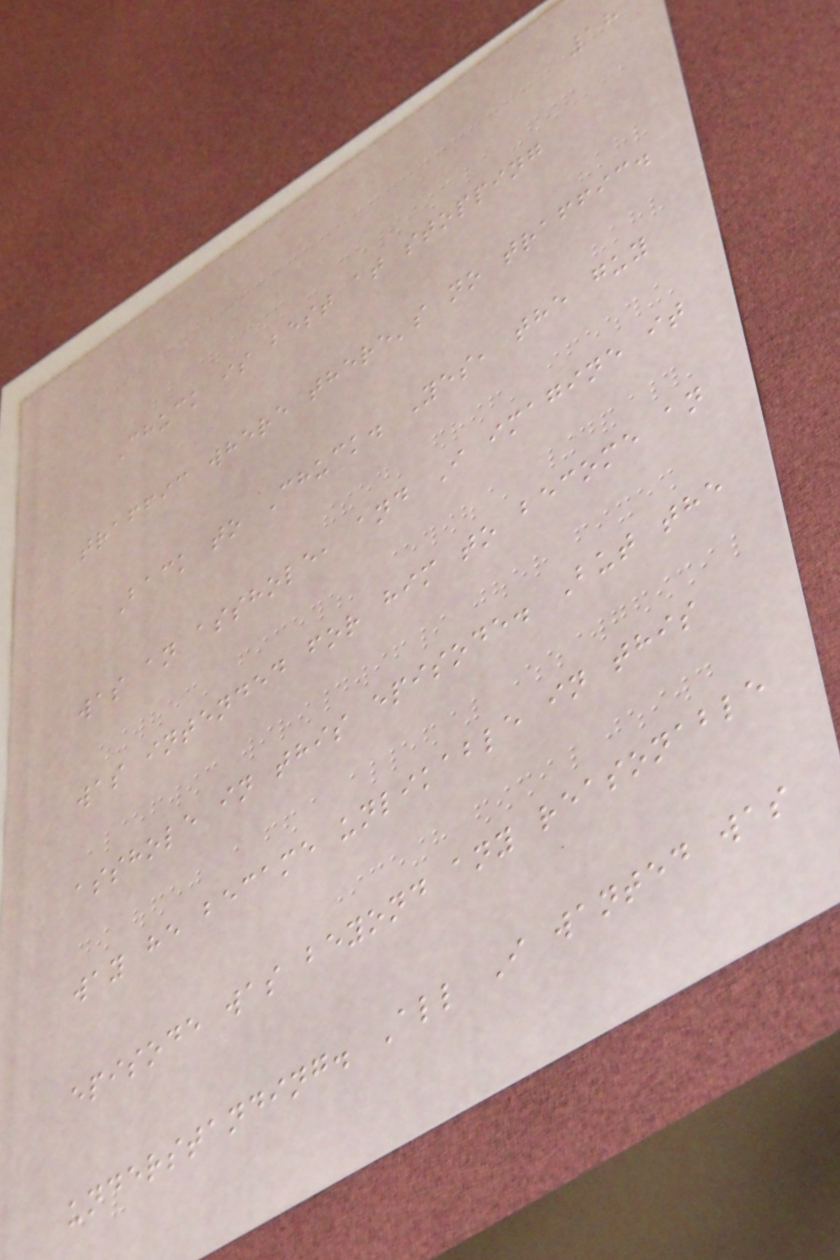18
Chuck is best at stopping
traffic where there's no traffic.
Back to Chuck. Yes, the guy
was an asshole, and I imagine it
was intended for him to become an
asshole in this episode. But the
way he became unlikable in this
episode was beyond any reasonable
understanding. All I wanted was
